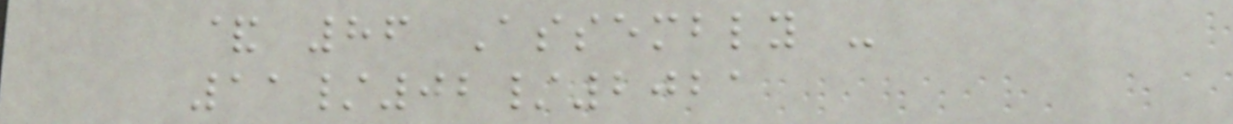& 86 Assembly -
11/02/2021
